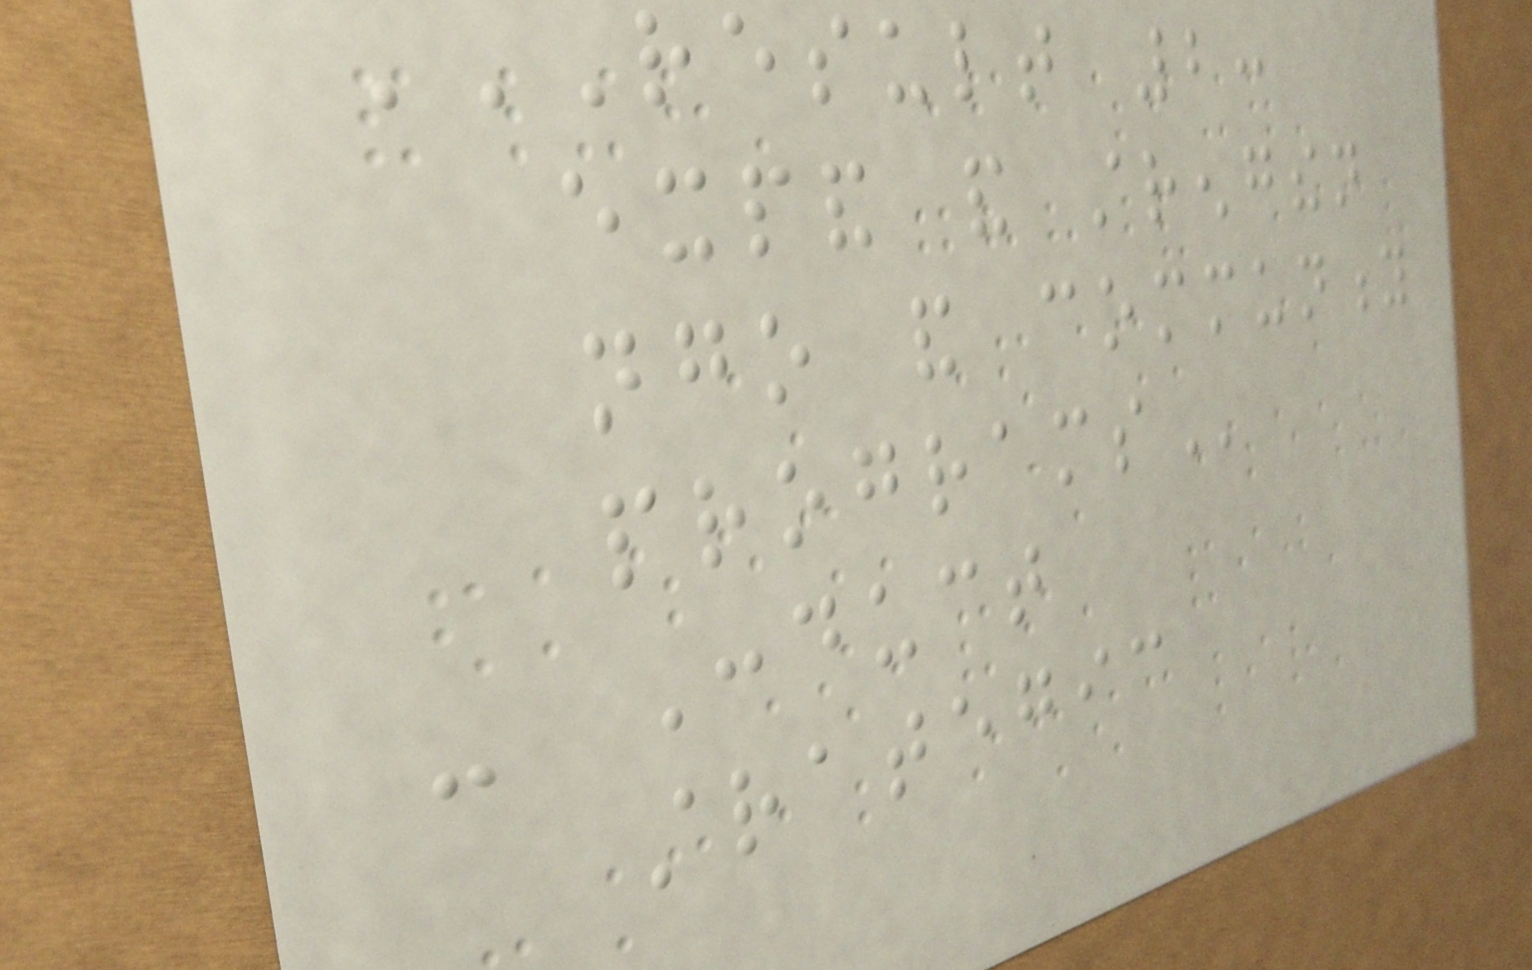RESULT 2:
EXPAND AND STRENGTHEN
NGO AND COMMUNITY
PROGRAMS
- Conduct
strategic
